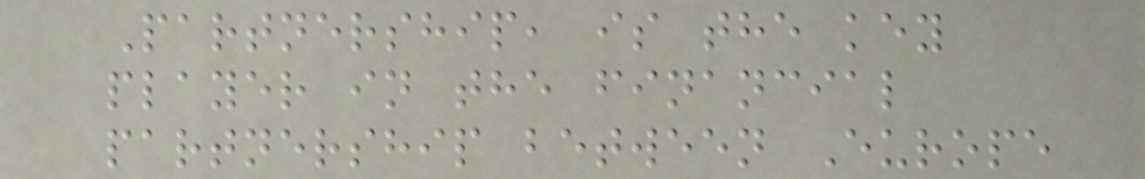Partnership, is the key
player in the financial
partnership between Europe
